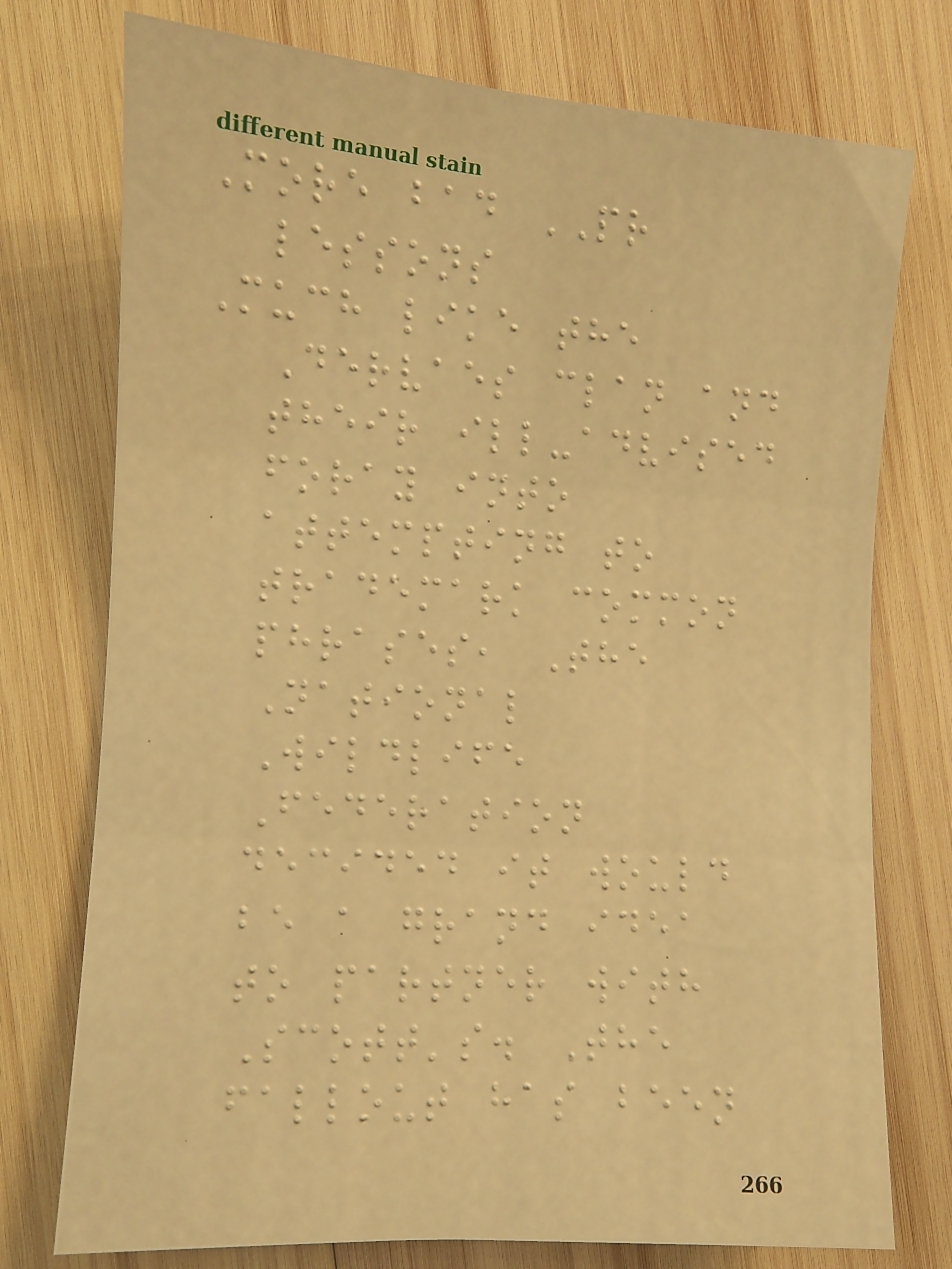More bad PR
lessons
Much like the
Dervaes clan and
their ill-advised
foray into
attempting to
trademark common
phrases, The
National
Wildlife
Federation
decided it would
be a grand idea
to partner with
Scott's. The
fallout has been
